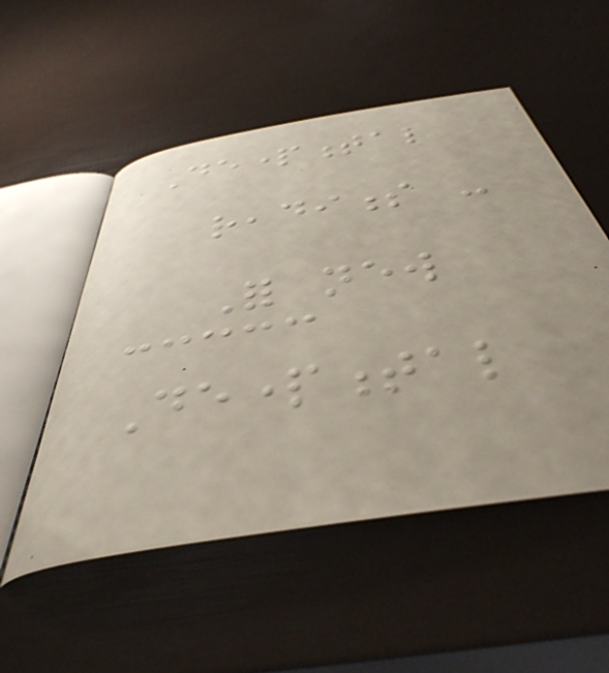Departmental
readiness -
For new
Departmental
